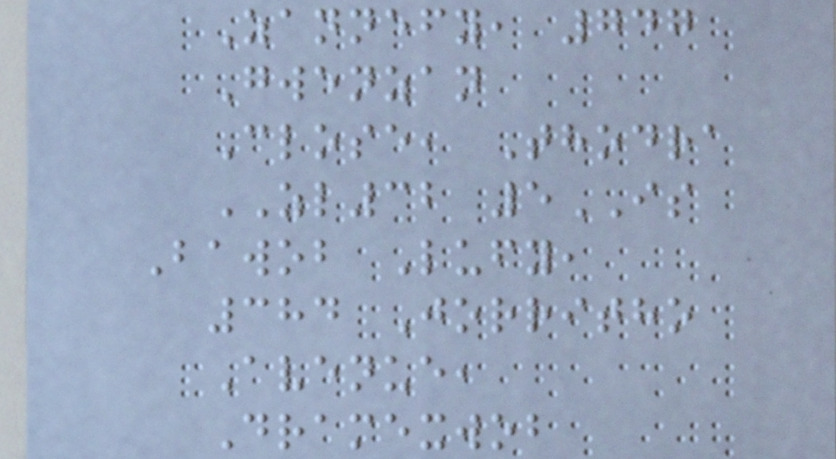Zannefy, 747
Gwenzan
Close, Thodra
ZL32 5IS
Bawob Lufy,
384 Jorritho
Avenue,
Dramexwob
